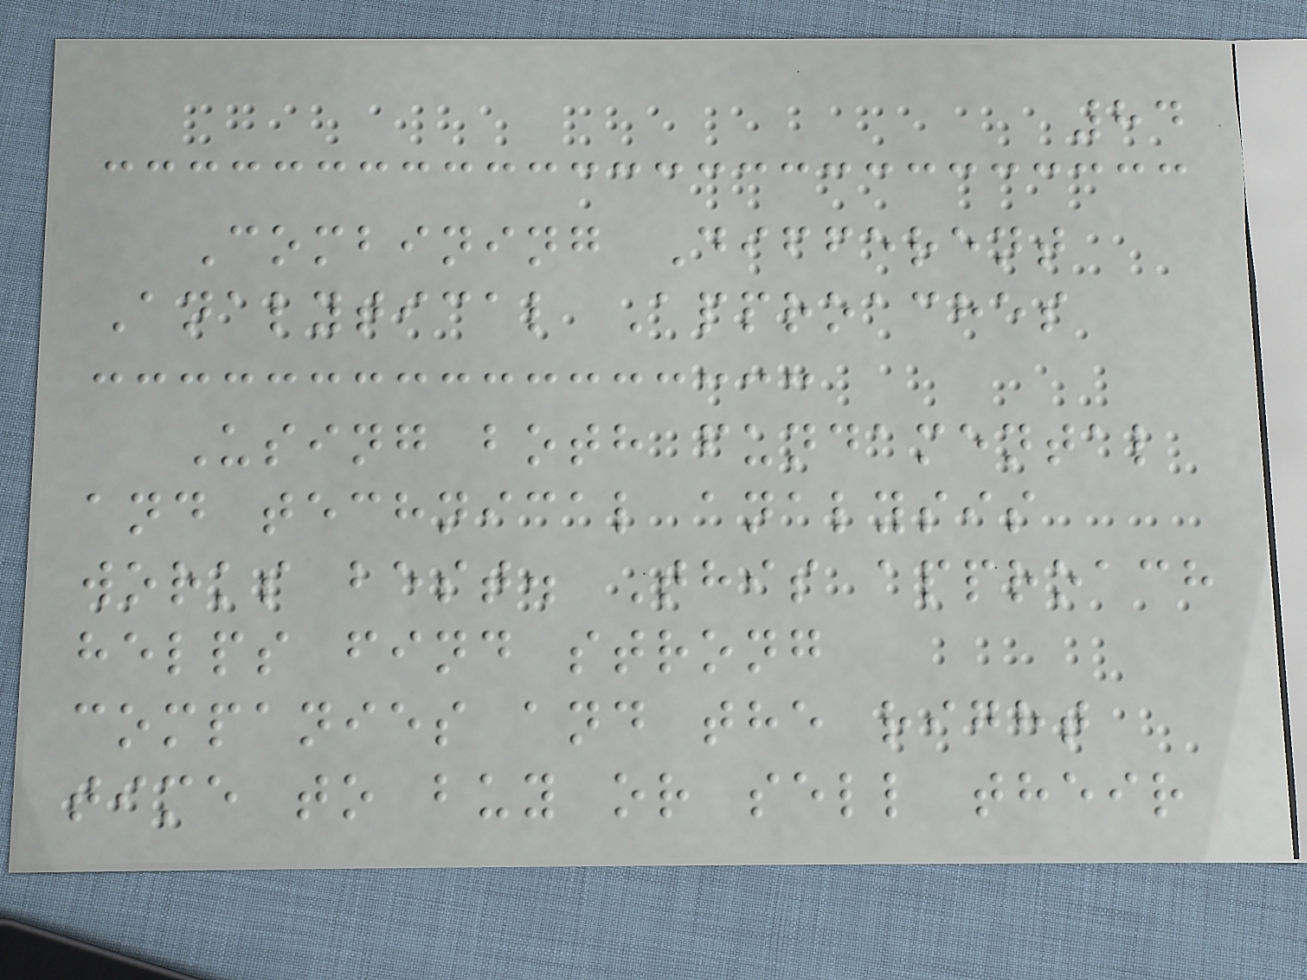84
Combining Different
Analytical Approaches
Using both fundamental
and technical analysis
works best. This approach
helps find strong
companies and the right
time to buy or sell their
